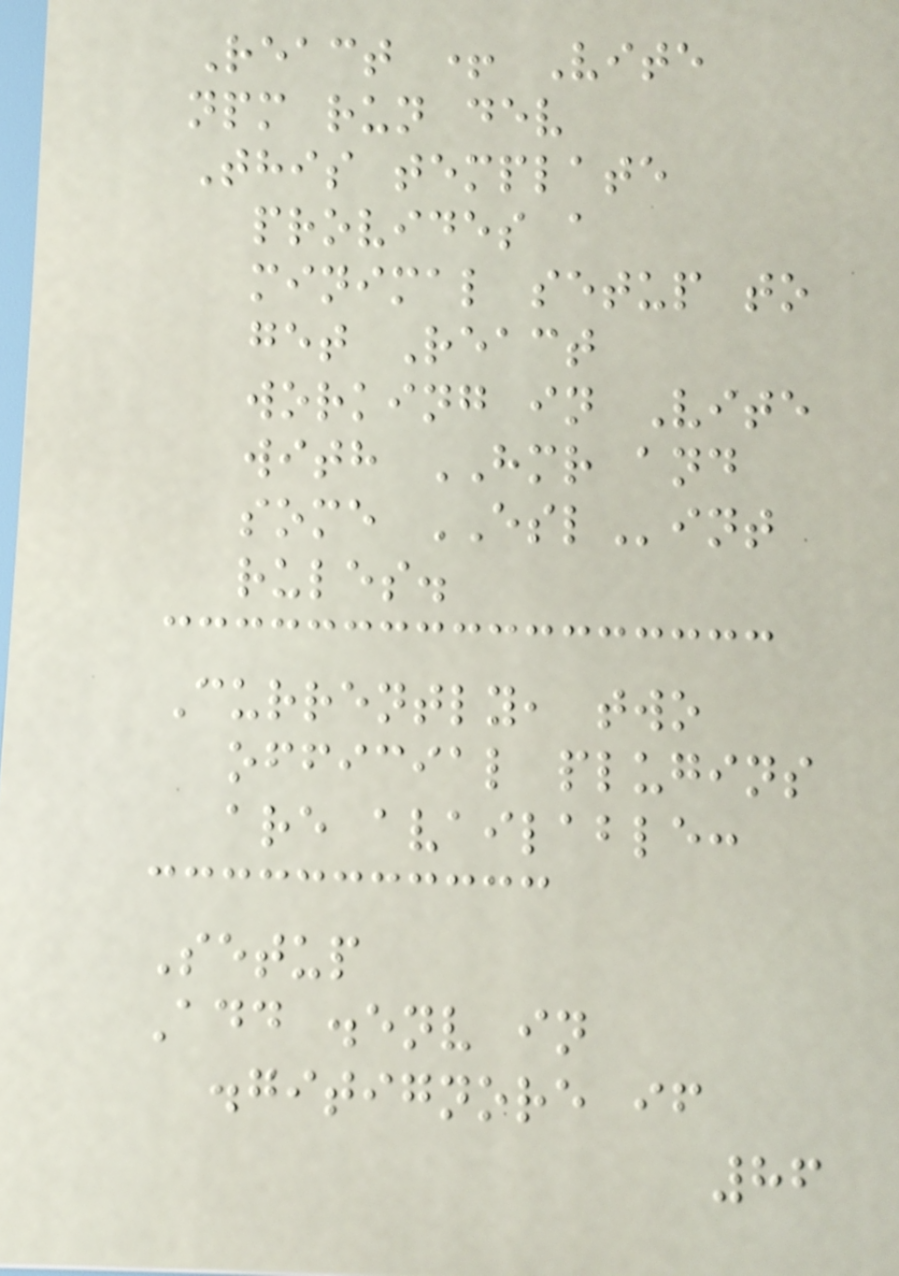React + Vite
npm run dev
This template
provides a
minimal setup to
get React
working in Vite
with HMR and
some ESLint
rules.
Currently, two
official plugins
are available:
Setup
Add .env in
.gitignore if
86
